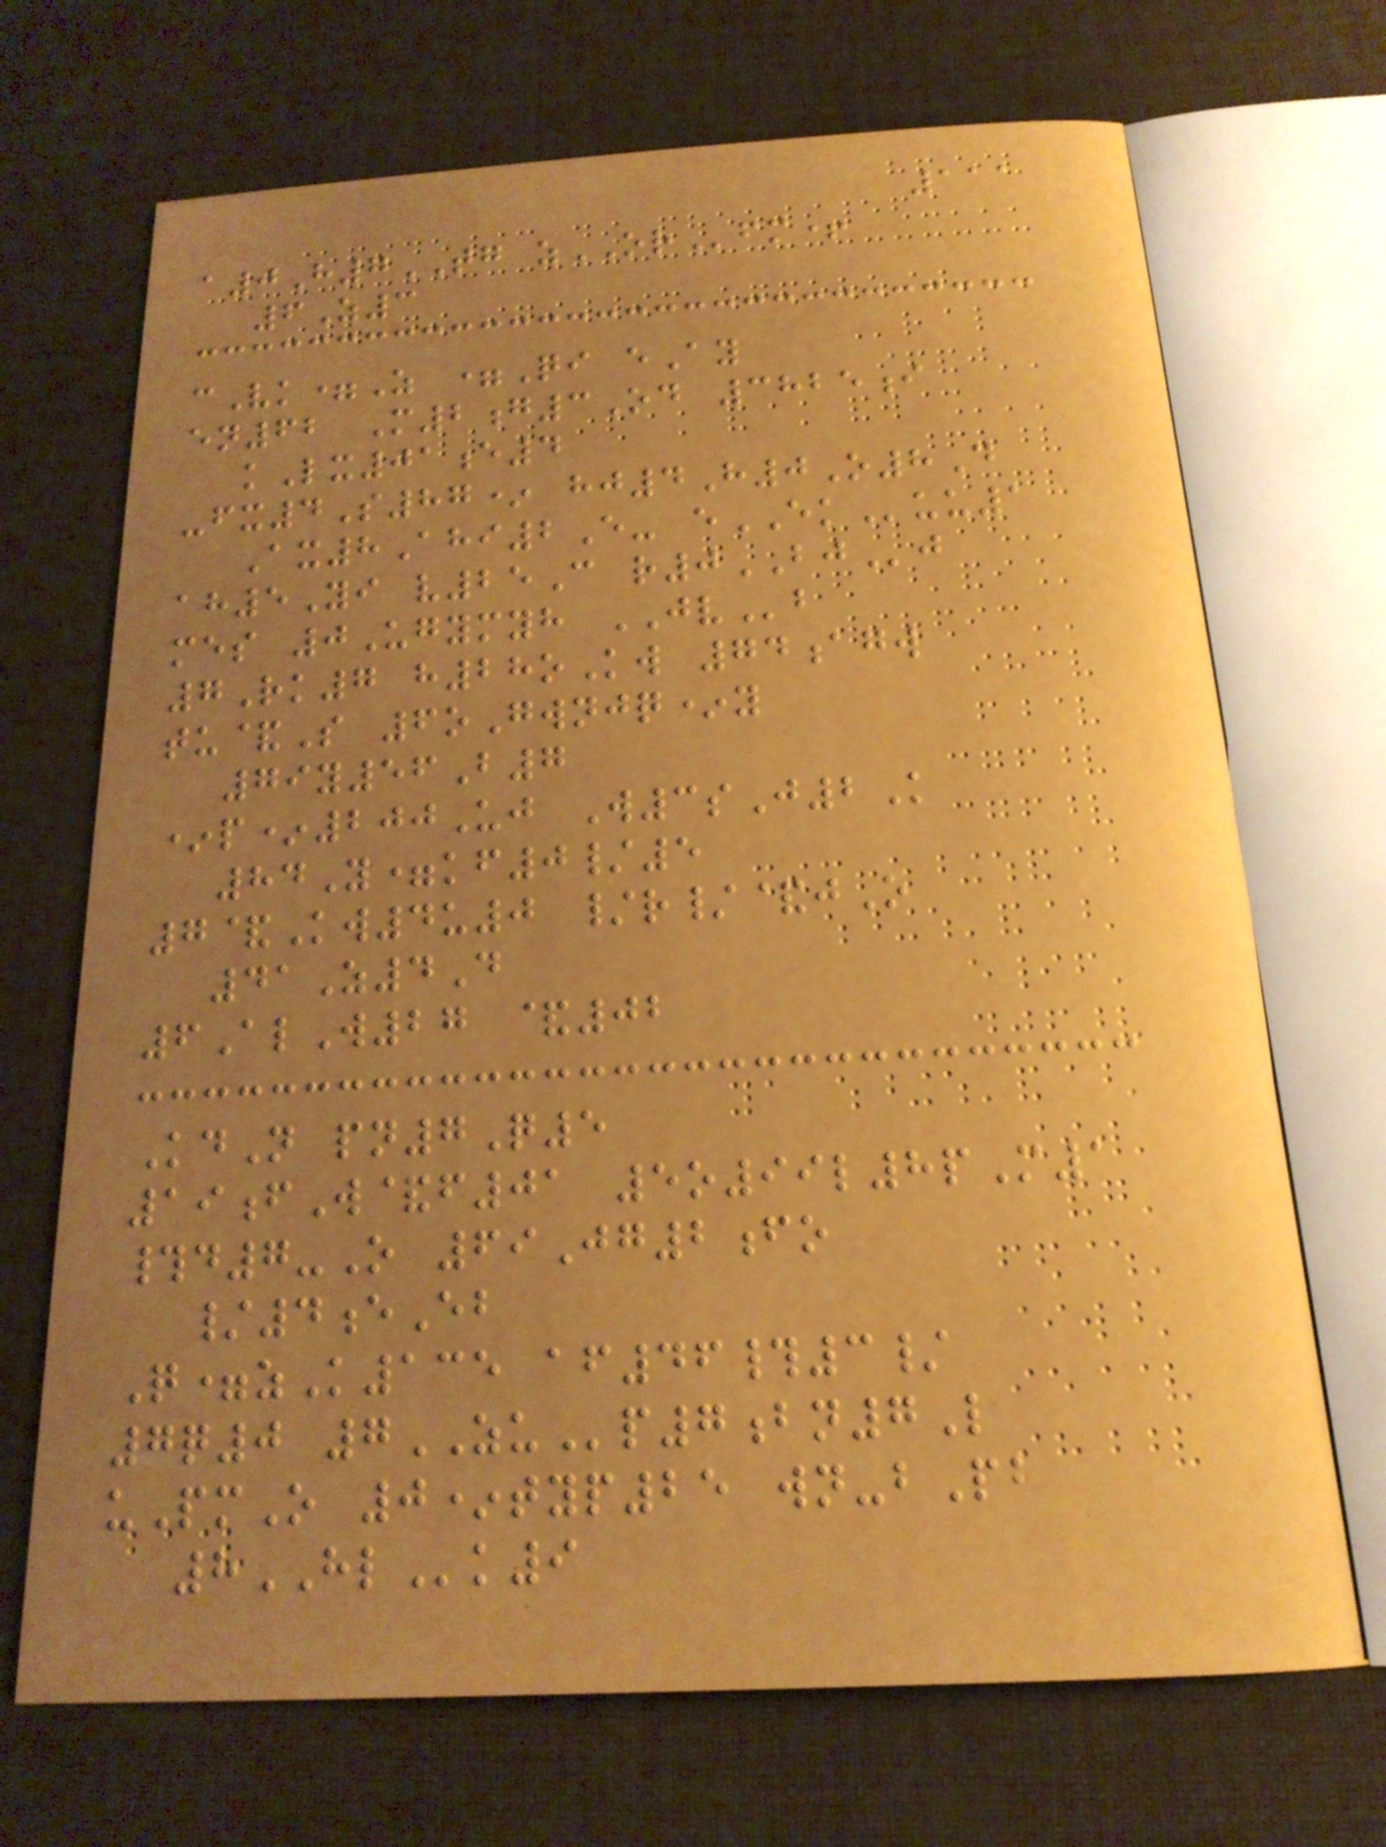111
a0H7TG zORfm+
6Z3
cVk=Z =Qi eAy
en62 M2g3Od 3825i
kLx01e4
-fx4S87* hj4H0O8D
Ax8Ahi2E- eEKuu1
ah5Yi v25C r0BJj
mes 0Ugymyh JVb
7Rk7 h28oKw 74agw
tu&S 6oGwnjq*y
79y56B7
*p*200Uj W3sJ2K
84Y=kf0/5
7&Kw4u0 /r/&jO
41Z4D
6AlW27 &02
KdN pn7Q5
19fW&f01 5o99l8pM1
#d7-O 69Jg2fo
/4eEb
Q=zK135 af46#3/
7q0 7ZUp7bn7L
uPmO 0*typ25 wn-bPb
8HLk9
